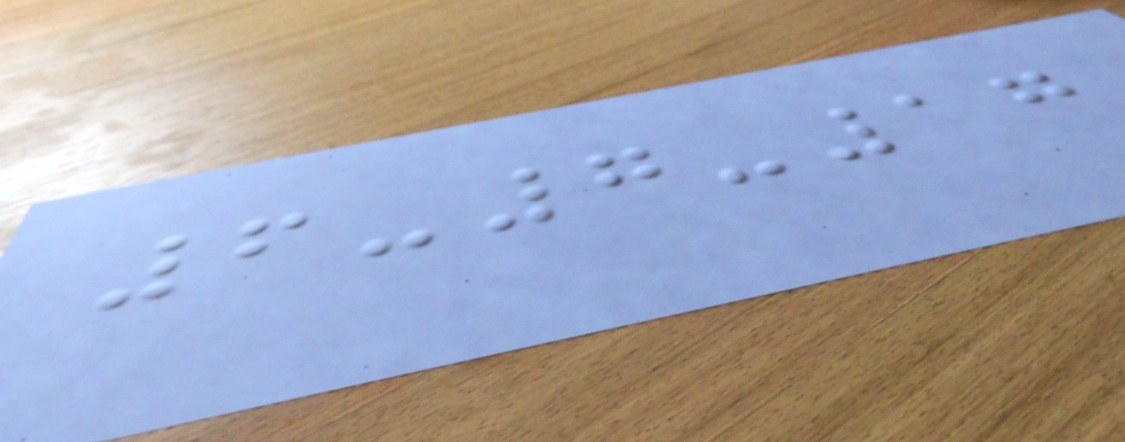6-7-17
